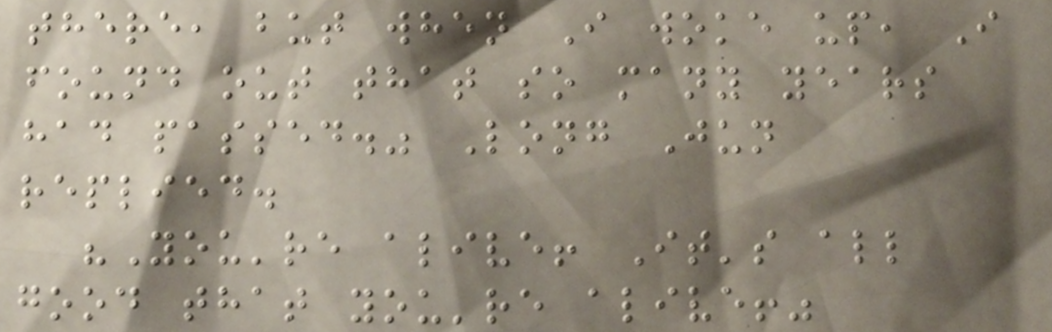there, but when I woke up, I
found out that so many years
had passed." Long Jun
replied.
"You're alive! It's all
good that you're alive!"
